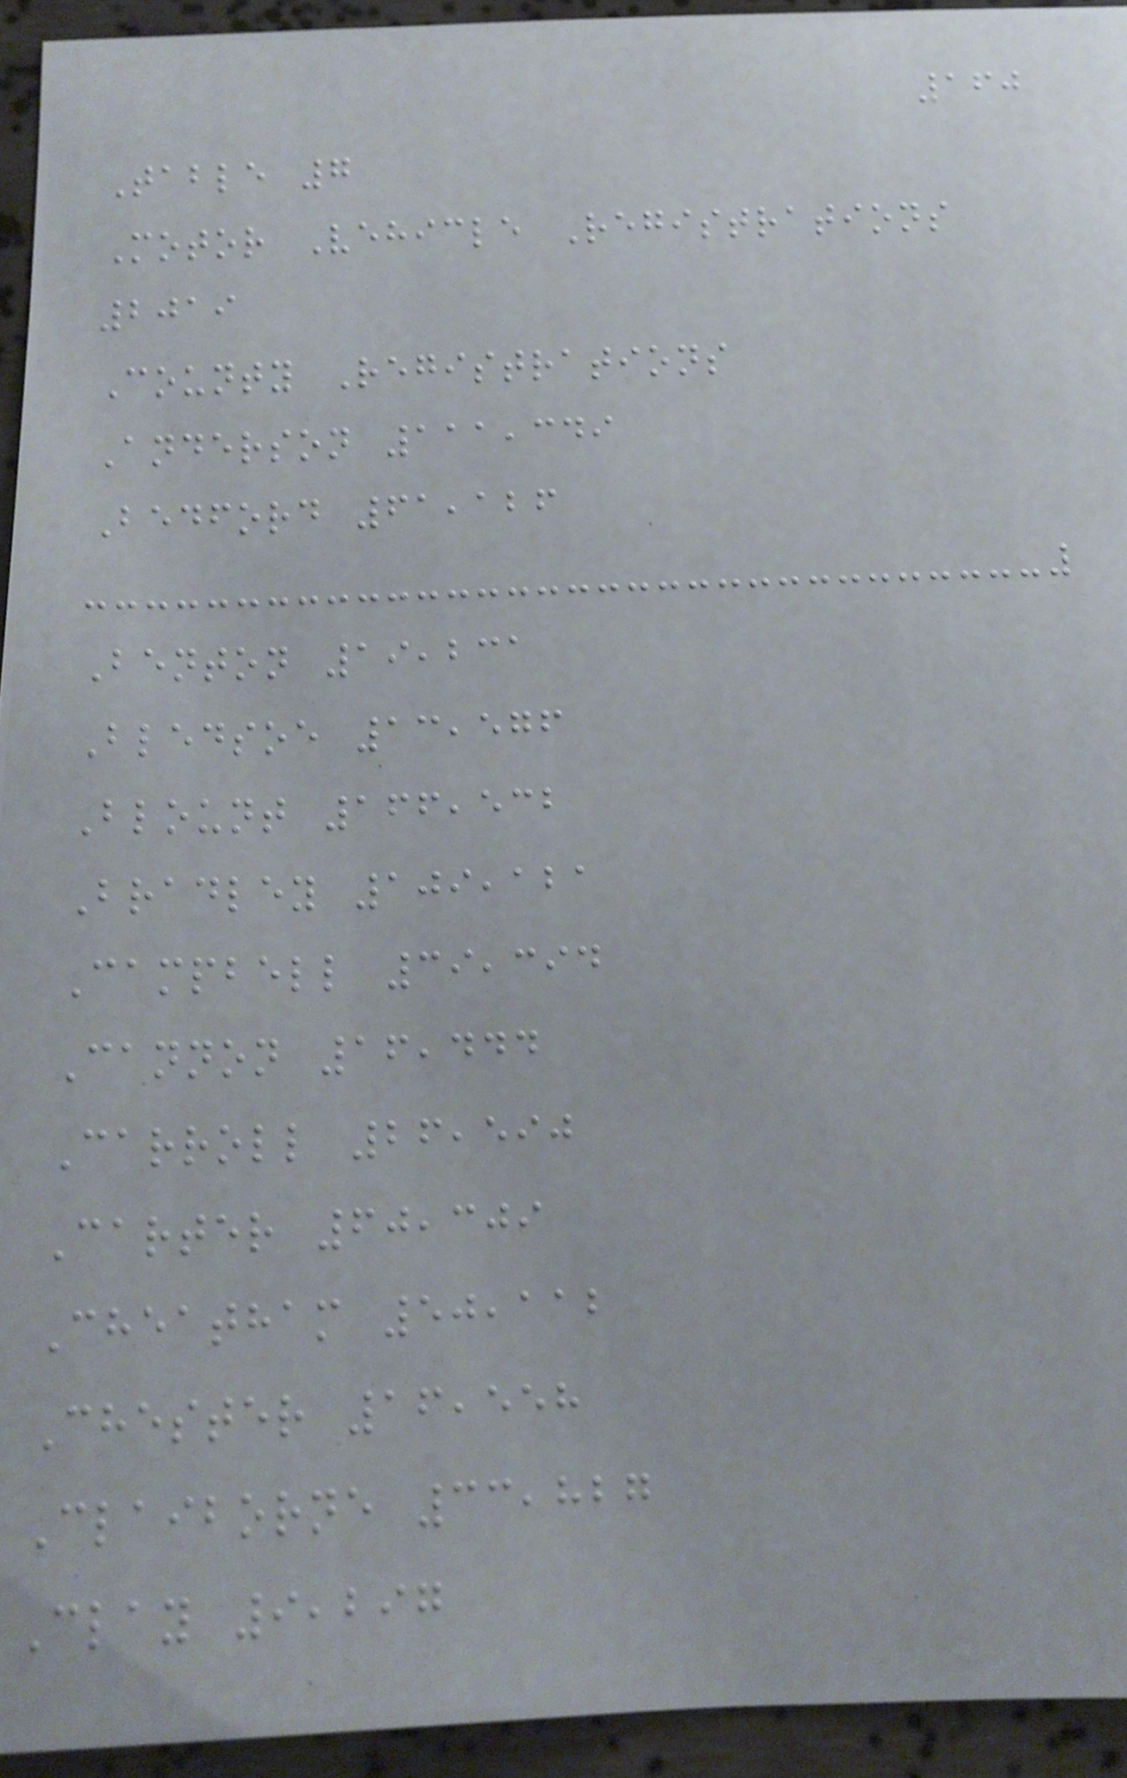160
Table 7
Motor Vehicle Registrations
2019
County Registrations
Anderson 111,349
Bedford 61,126
Benton 19,231
Bledsoe 13,576
Blount 166,532
Bradley 109,121
Campbell 39,394
Cannon 16,444
Carroll 26,590
Carter 60,309
Cheatham 50,112
Chester 16,558
Claiborne 33,827
Clay 9,297
